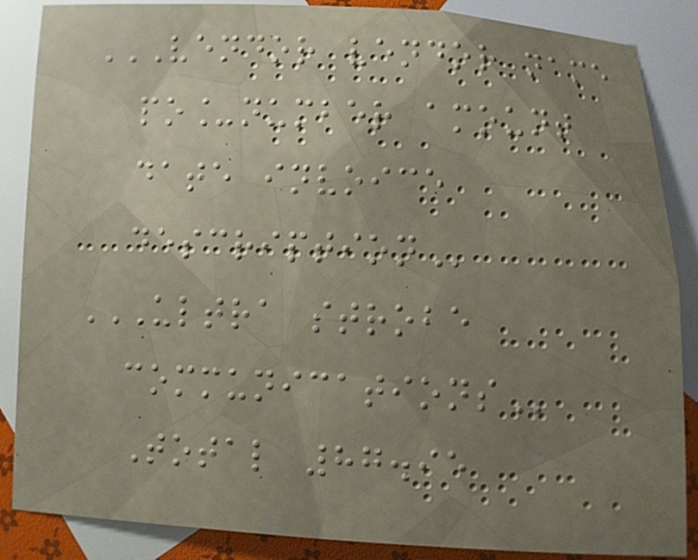VENDOR VENDOR NAME
PO_NUMBER AMOUNT
DATE INVOICE
DESCRIPTION
ULTRA STROBE
COMMUNICATIONS
Total 87.95
